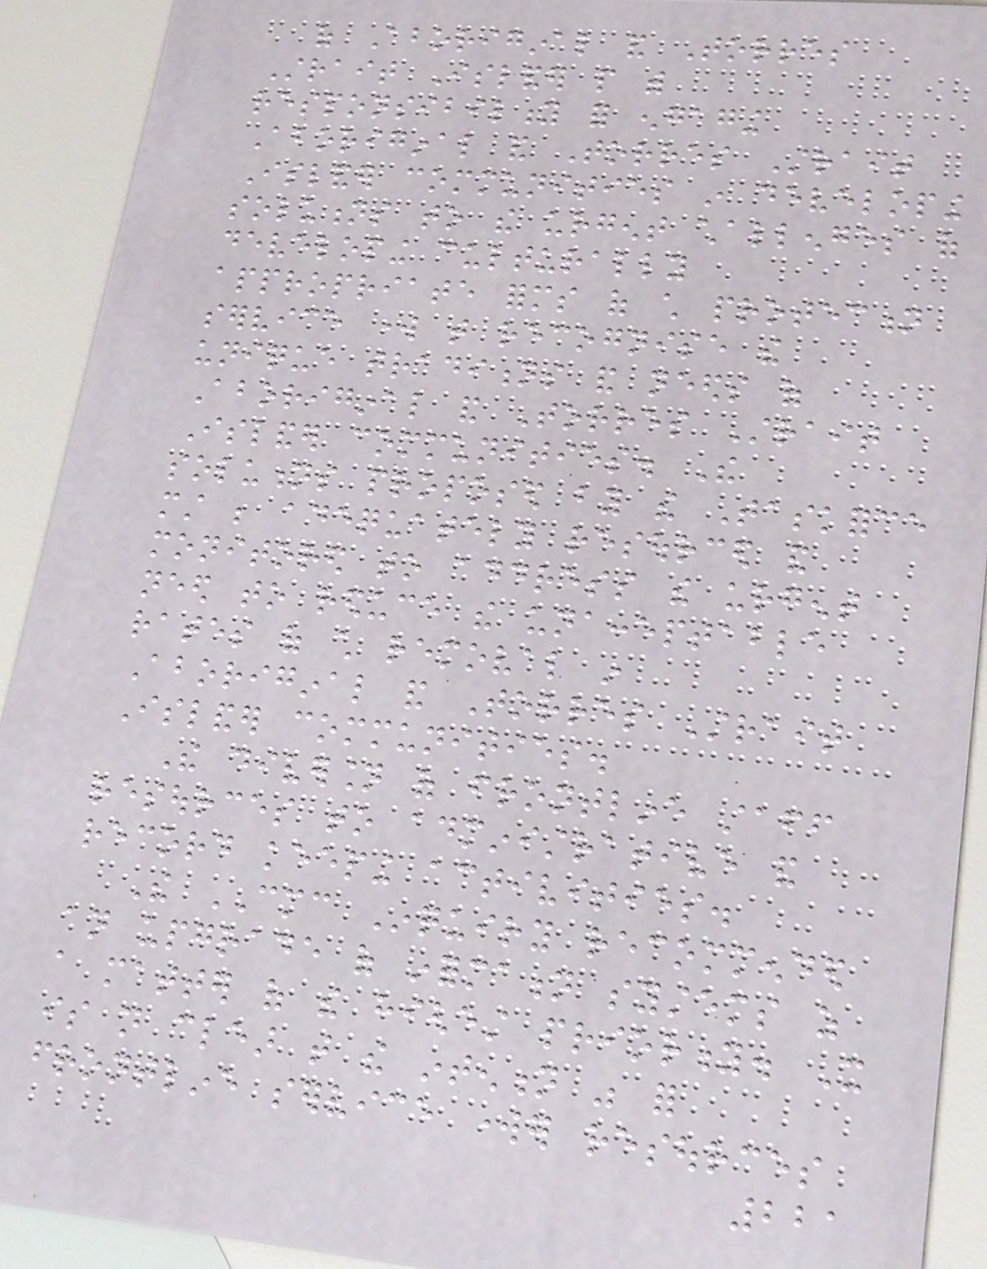of Aboriginal and Torres
Strait Islander people with
responsibility for engaging
Aboriginal and Torres Strait
Islander communities in developing
solutions to the urgent challenges of
developing culturally
appropriate forms of child protection
service work that recognise the
unique traditions and needs of
Aboriginal and Torres Strait
Islander communities. The
solutions proposed by the Taskforce
must be adequately resourced and
monitored to address the urgent
need to reduce the unacceptable
rates of child removal in
Aboriginal and Torres Strait
Islander communities.
The diversion of frontline staff
resources to administrative and
record keeping activities.
The CMC Inquiry recommended
an upgrade of information systems as
a matter of the highest priority. It
is not clear that the intention was for
frontline service worker resources
221
